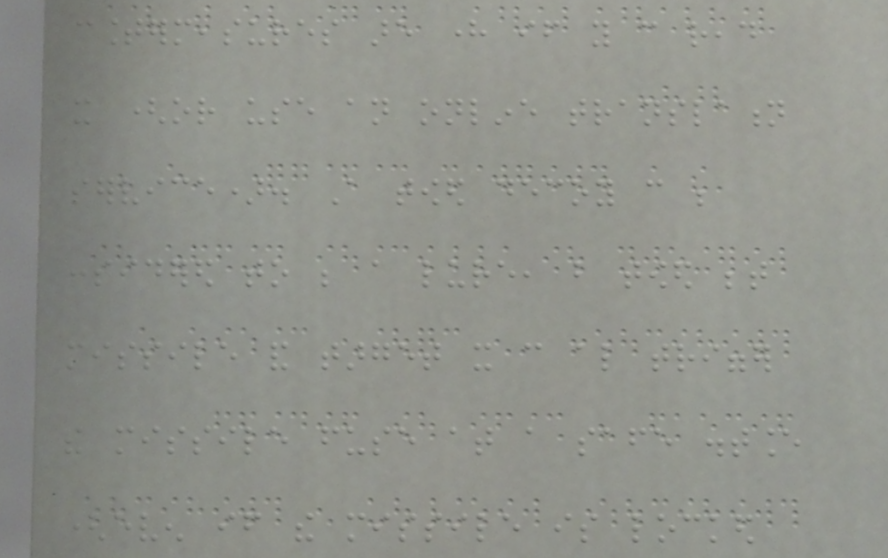countermeasures are here if you can read
it (or use an online translation
service). A towed decoy can be
considered to be a lure, but towed between
missile and target it can also trigger
the missile fuse at a safe distance
(even if the missile is locked
